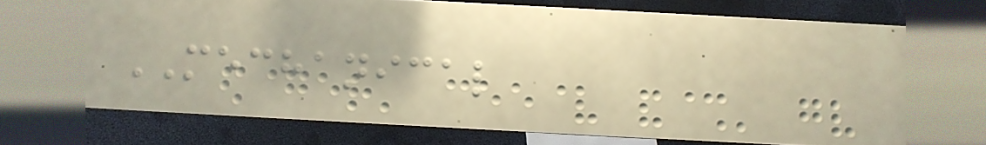MECHANICAL
